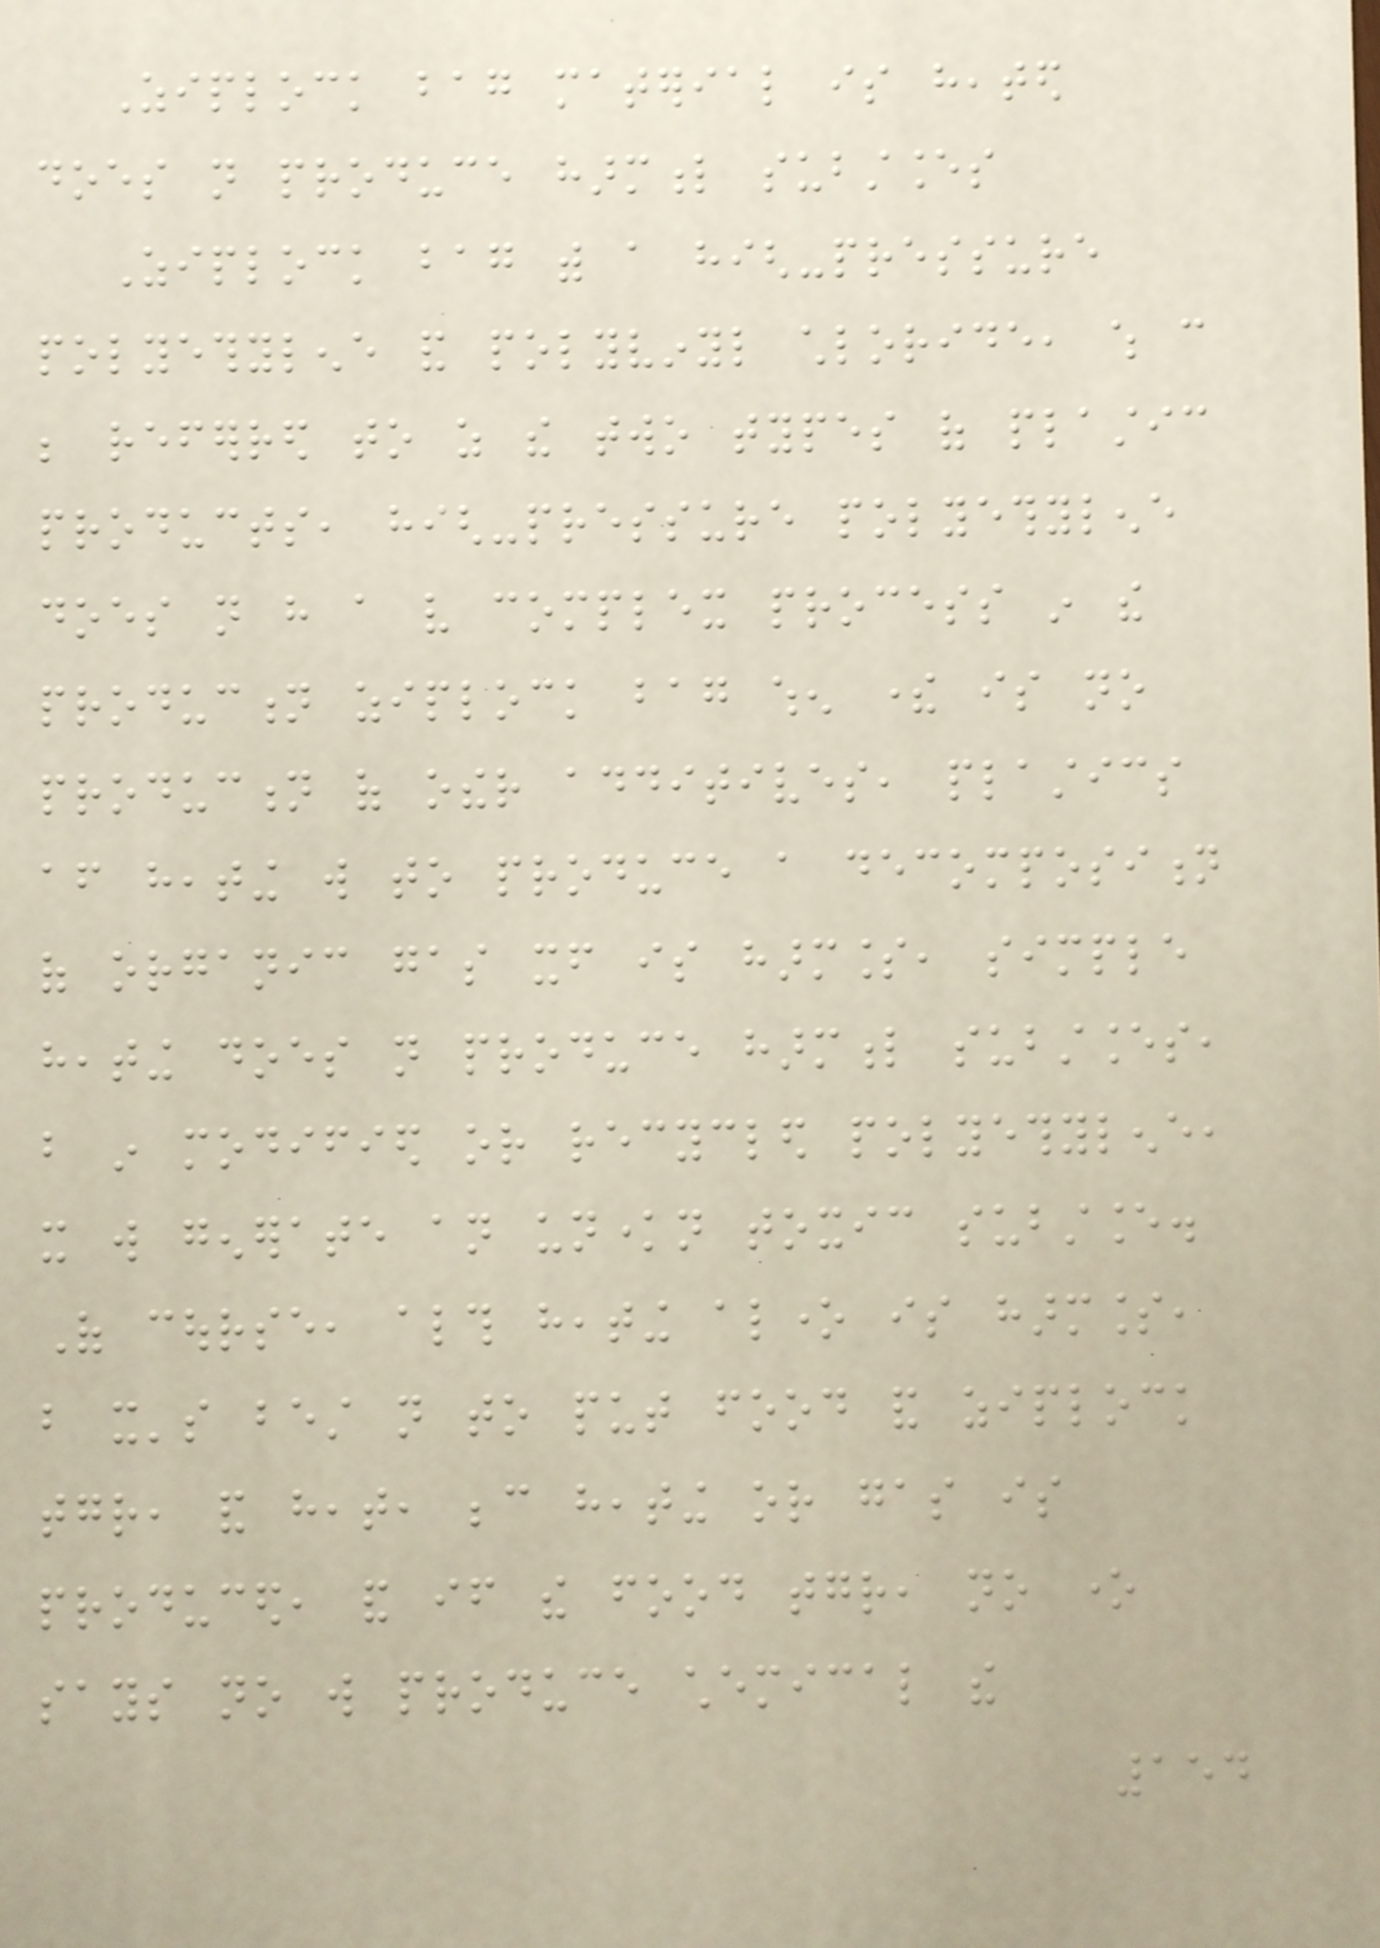Ziplock bag material is heated
does not produce harmful substances
Ziplock bag with a high-pressure
polyethylene and polyvinyl chloride, which can
be referred to as the two types of plastic
products, high-pressure polyethylene
does not have a very complex process in the
production ziplock bag when there is no
production of other additives, plastics
after heating will to produce a decomposition
of organic gas itself is harmless, simple
heating does not produce harmful substances,
but in modified or recycled polyethylene,
it will generate an unknown toxic substance.
Of course, although heating alone is harmless,
but it's best not to put food and ziplock
together, and heat, because heating or gas is
produced, and if the food together, no one
says no will produce chemical the
154
